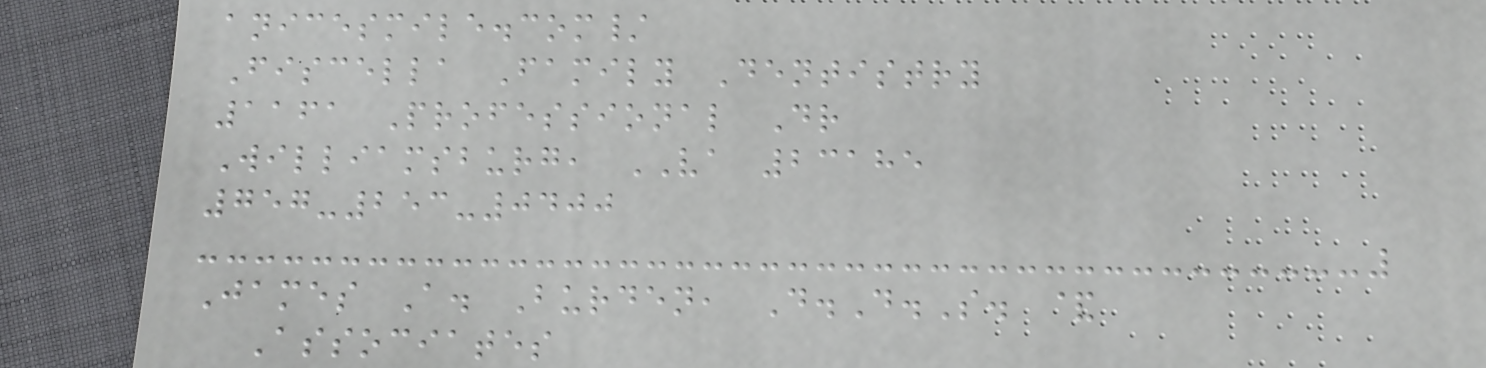anicesmile.com/
Fiscella Family Dentistry
1161 Professional Dr
Williamsburg, VA 23185
757-253-0400
James A. Burden, D.D.S. &
Associates
